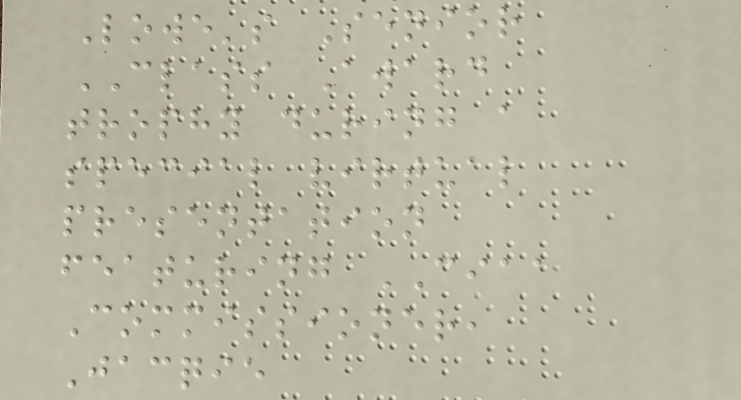Lowe's Senior
CLASS Award
trophy during a
special virtual
presentation
featuring CIAA
Commissioner,
Jacqie
